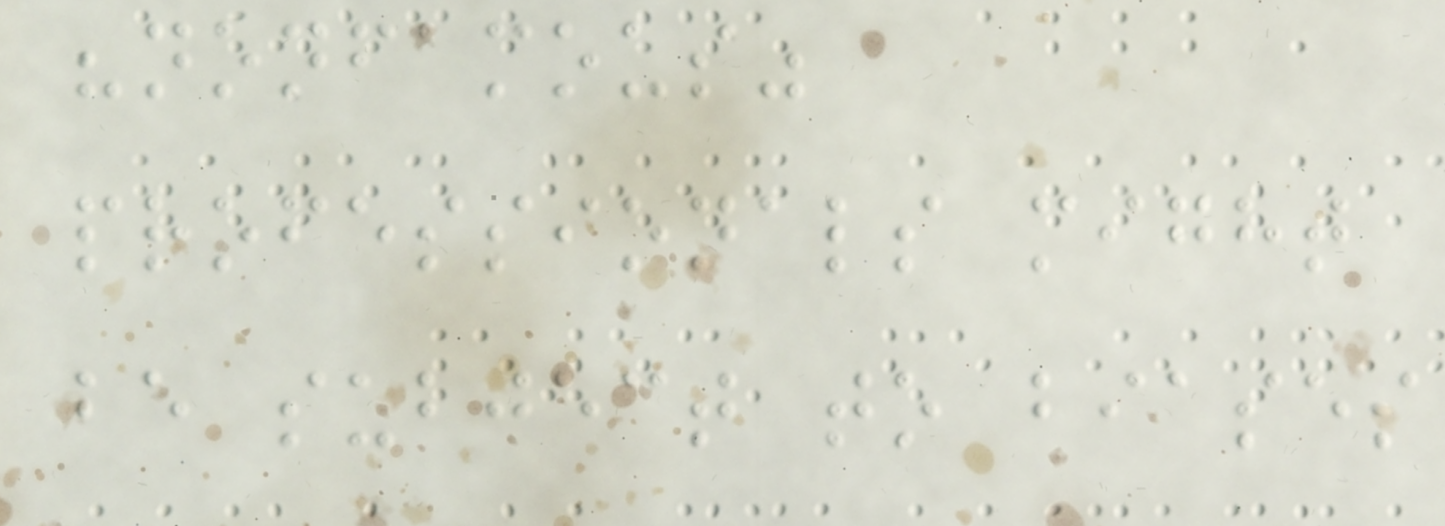"nonfamous"
professionals might
be subject to biases
